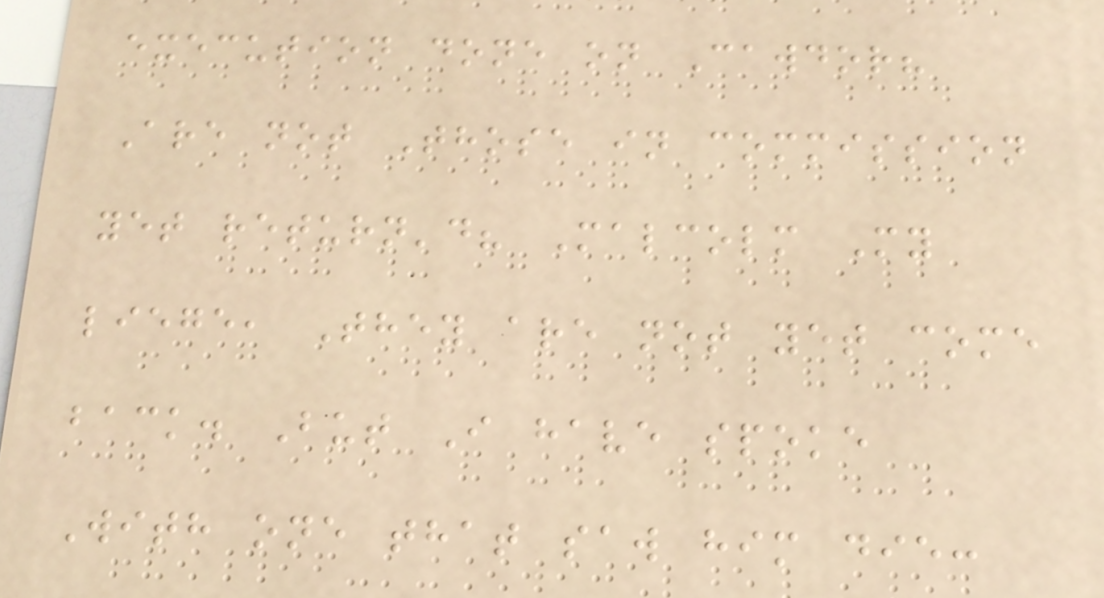execution done on Cawdor?
Are not Those in commission
yet return'd? Malcolm My
liege, They are not yet come
back. But I have spoke
With one that saw him die:
